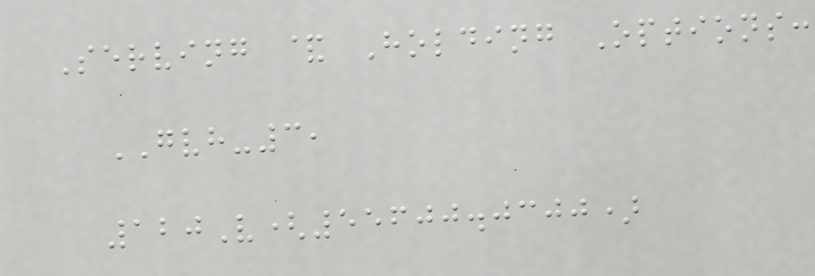Serving & Holding Options:
GVH-3,
120V(55600.0300)
